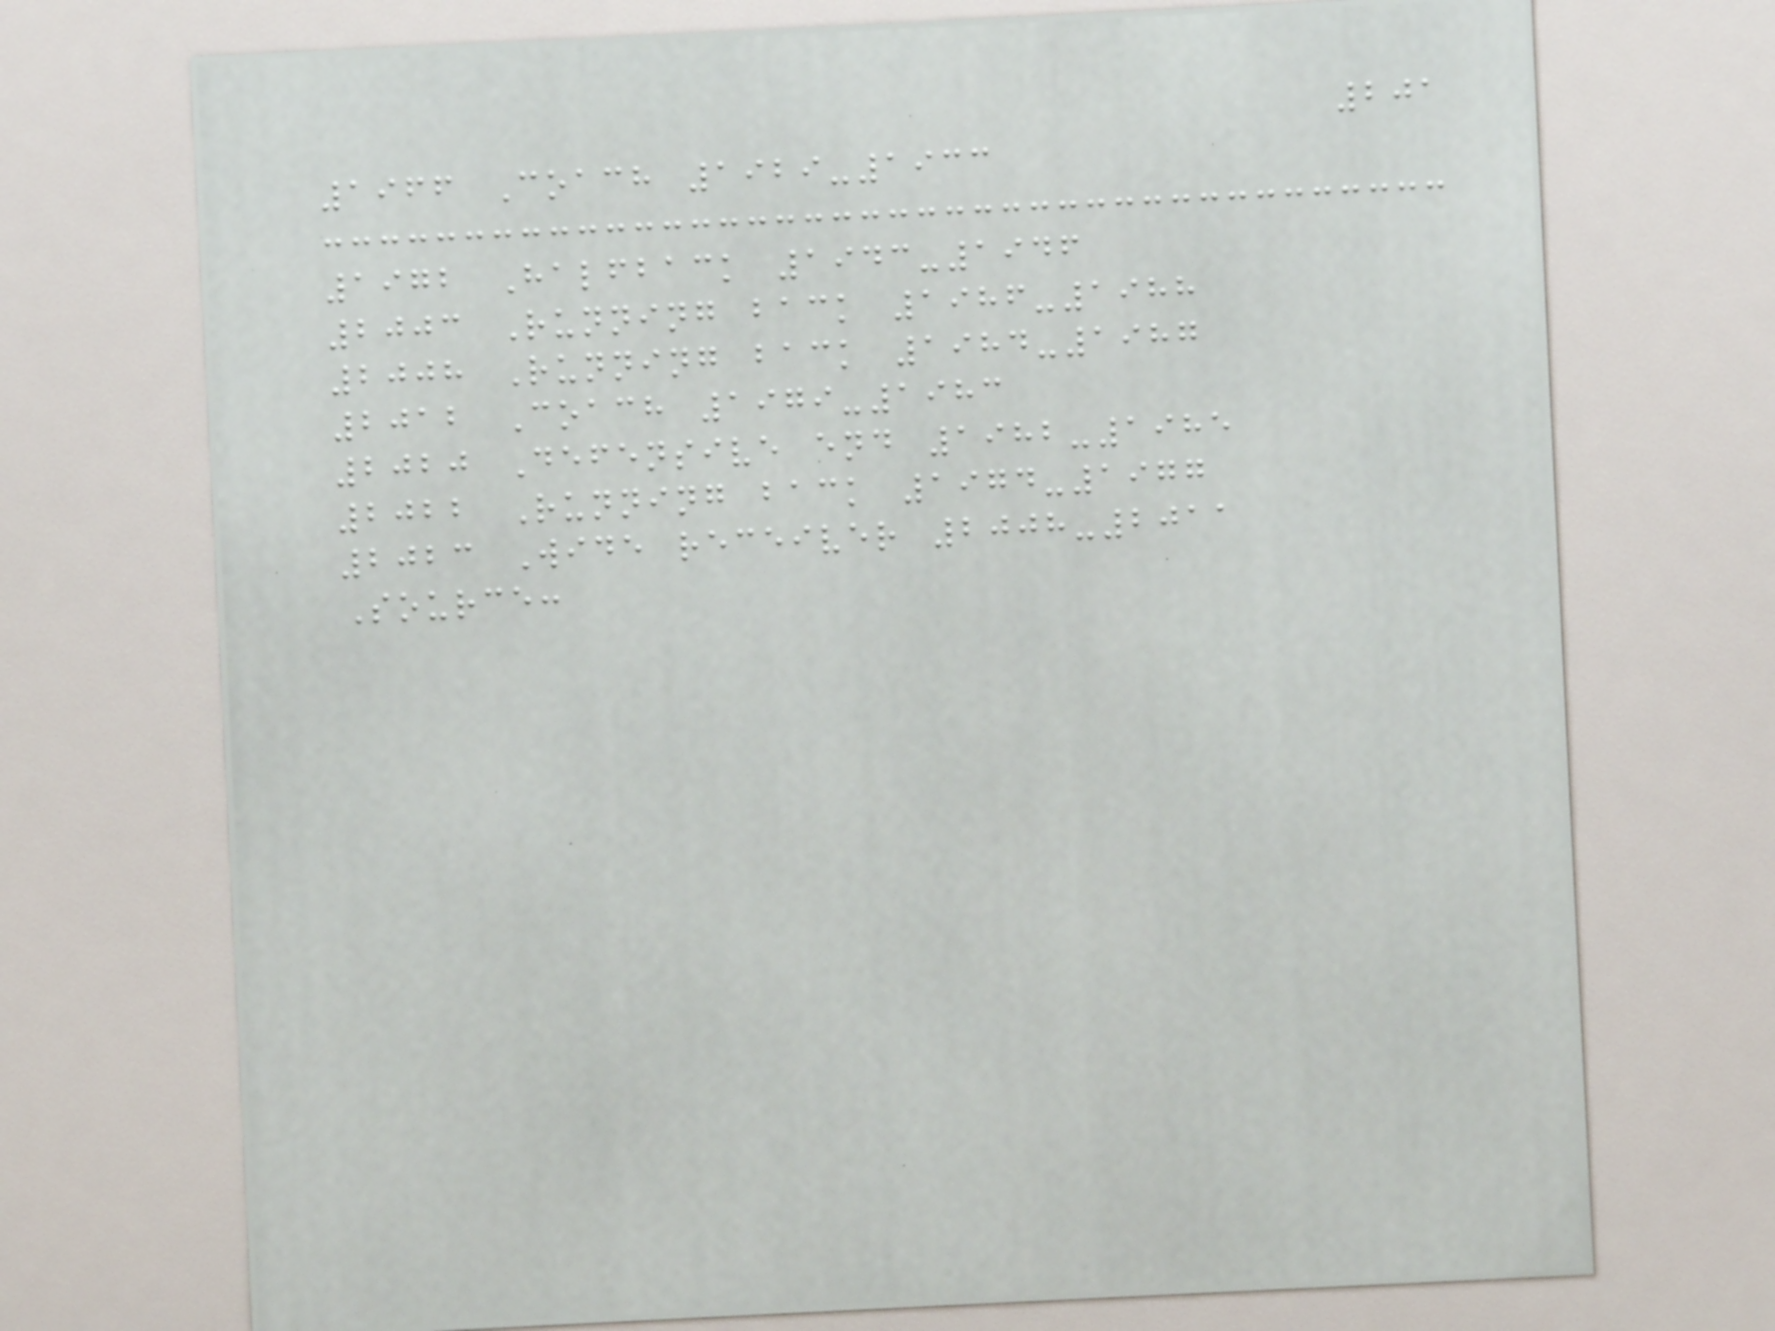201
1966 Coach 1929-1933
1972 Halfback 1943-1946
2003 Running back 1986-1988
2008 Running back 1984-1987
2012 Coach 1979-1983
2020 Defensive end 1982-1985
2022 Running back 1974-1977
2023 Wide receiver 2008-2011
Source:
